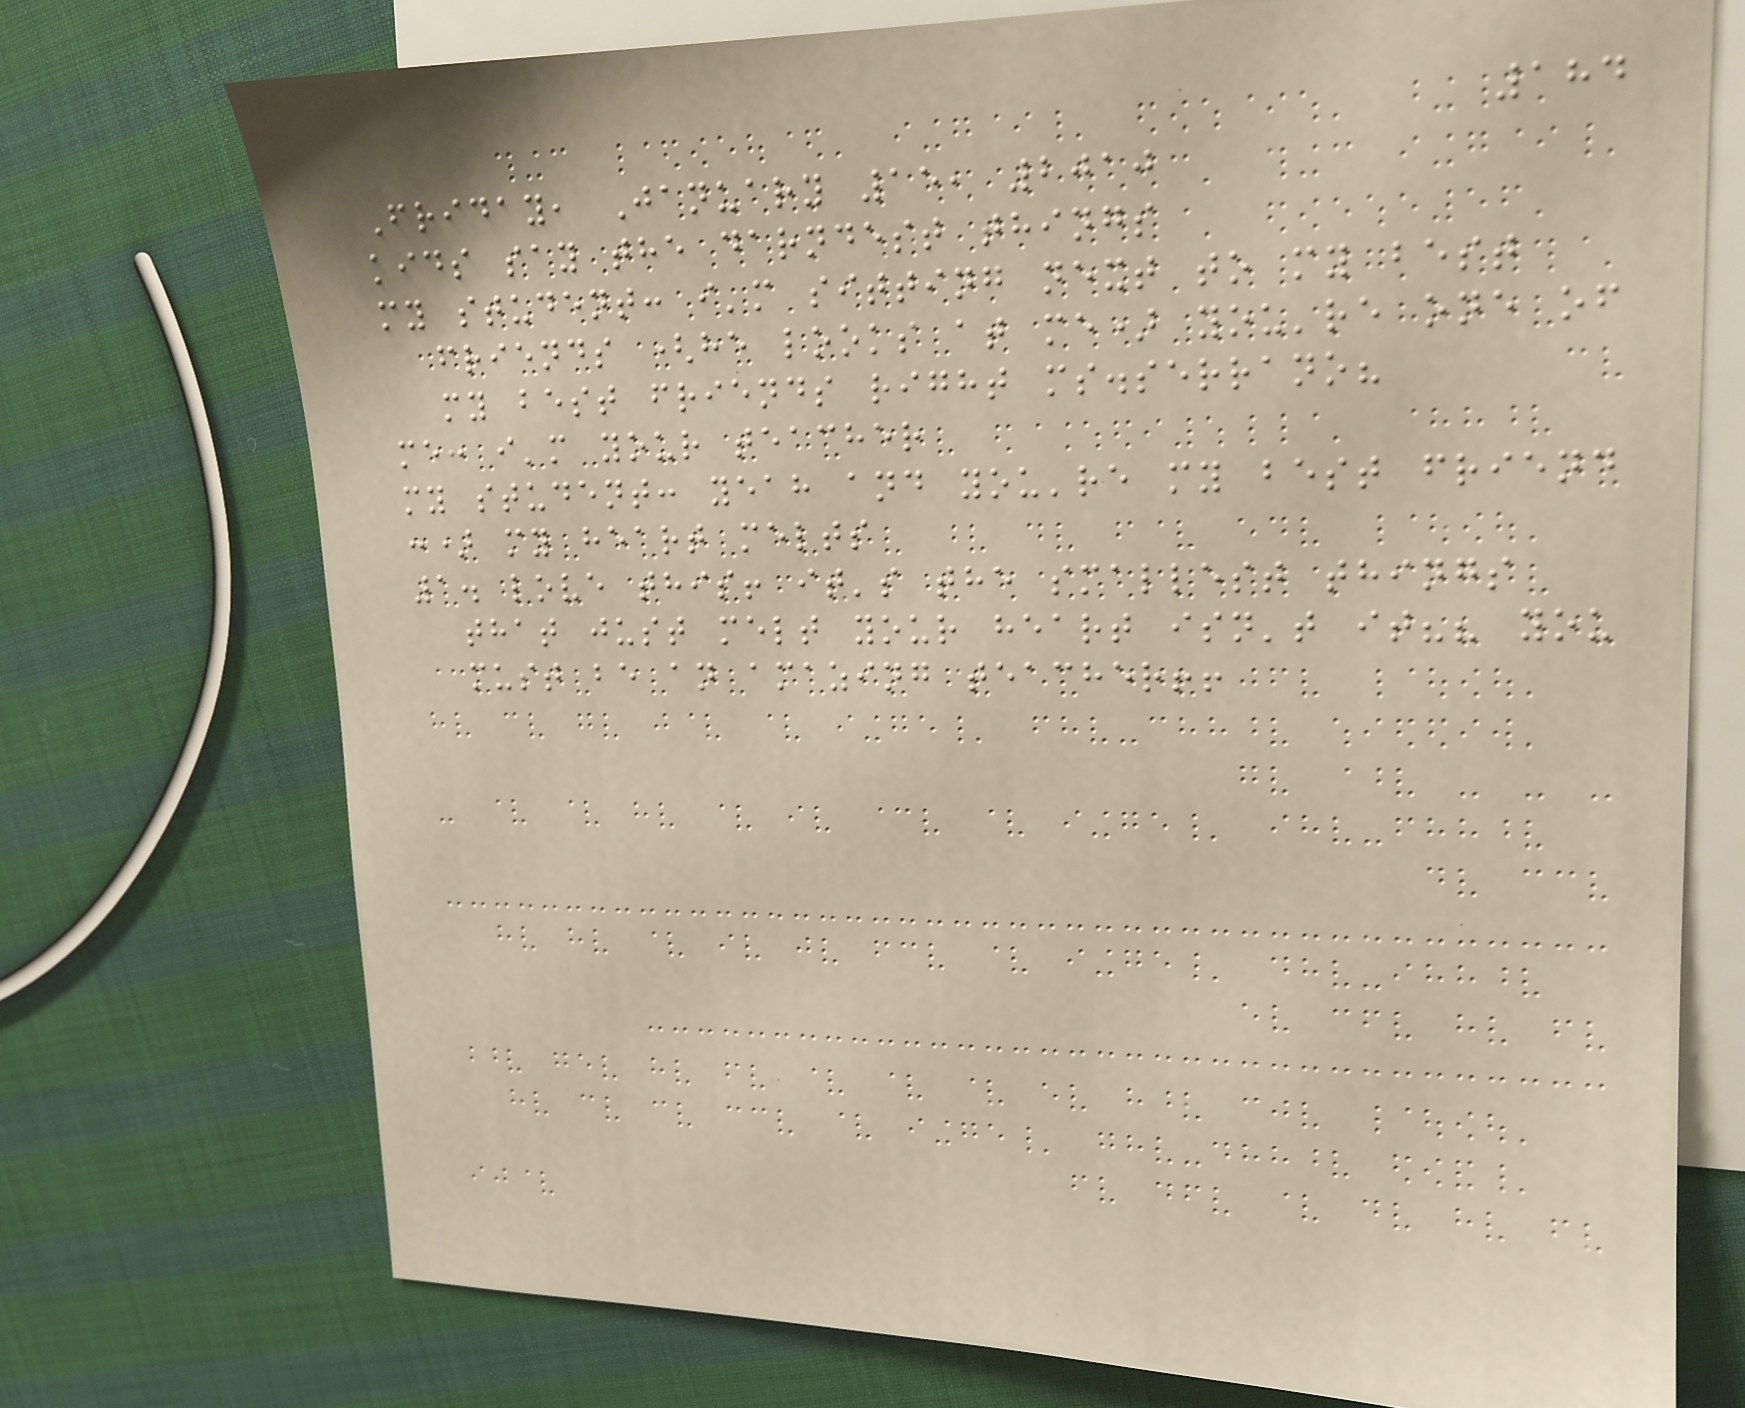184
Friday, January 15, 2010
kids say the darndest things
my student: i'm sitting next to my best
friends (he looks at me) you're one of
my best friends right ms.serrano?
me: i'm your teacher
my student: yeah and you're my best friend
:) my heart melts
1. love this! it's the smallest things
that just melt your heart isn't it?? you
must be an amazing teacher!!
